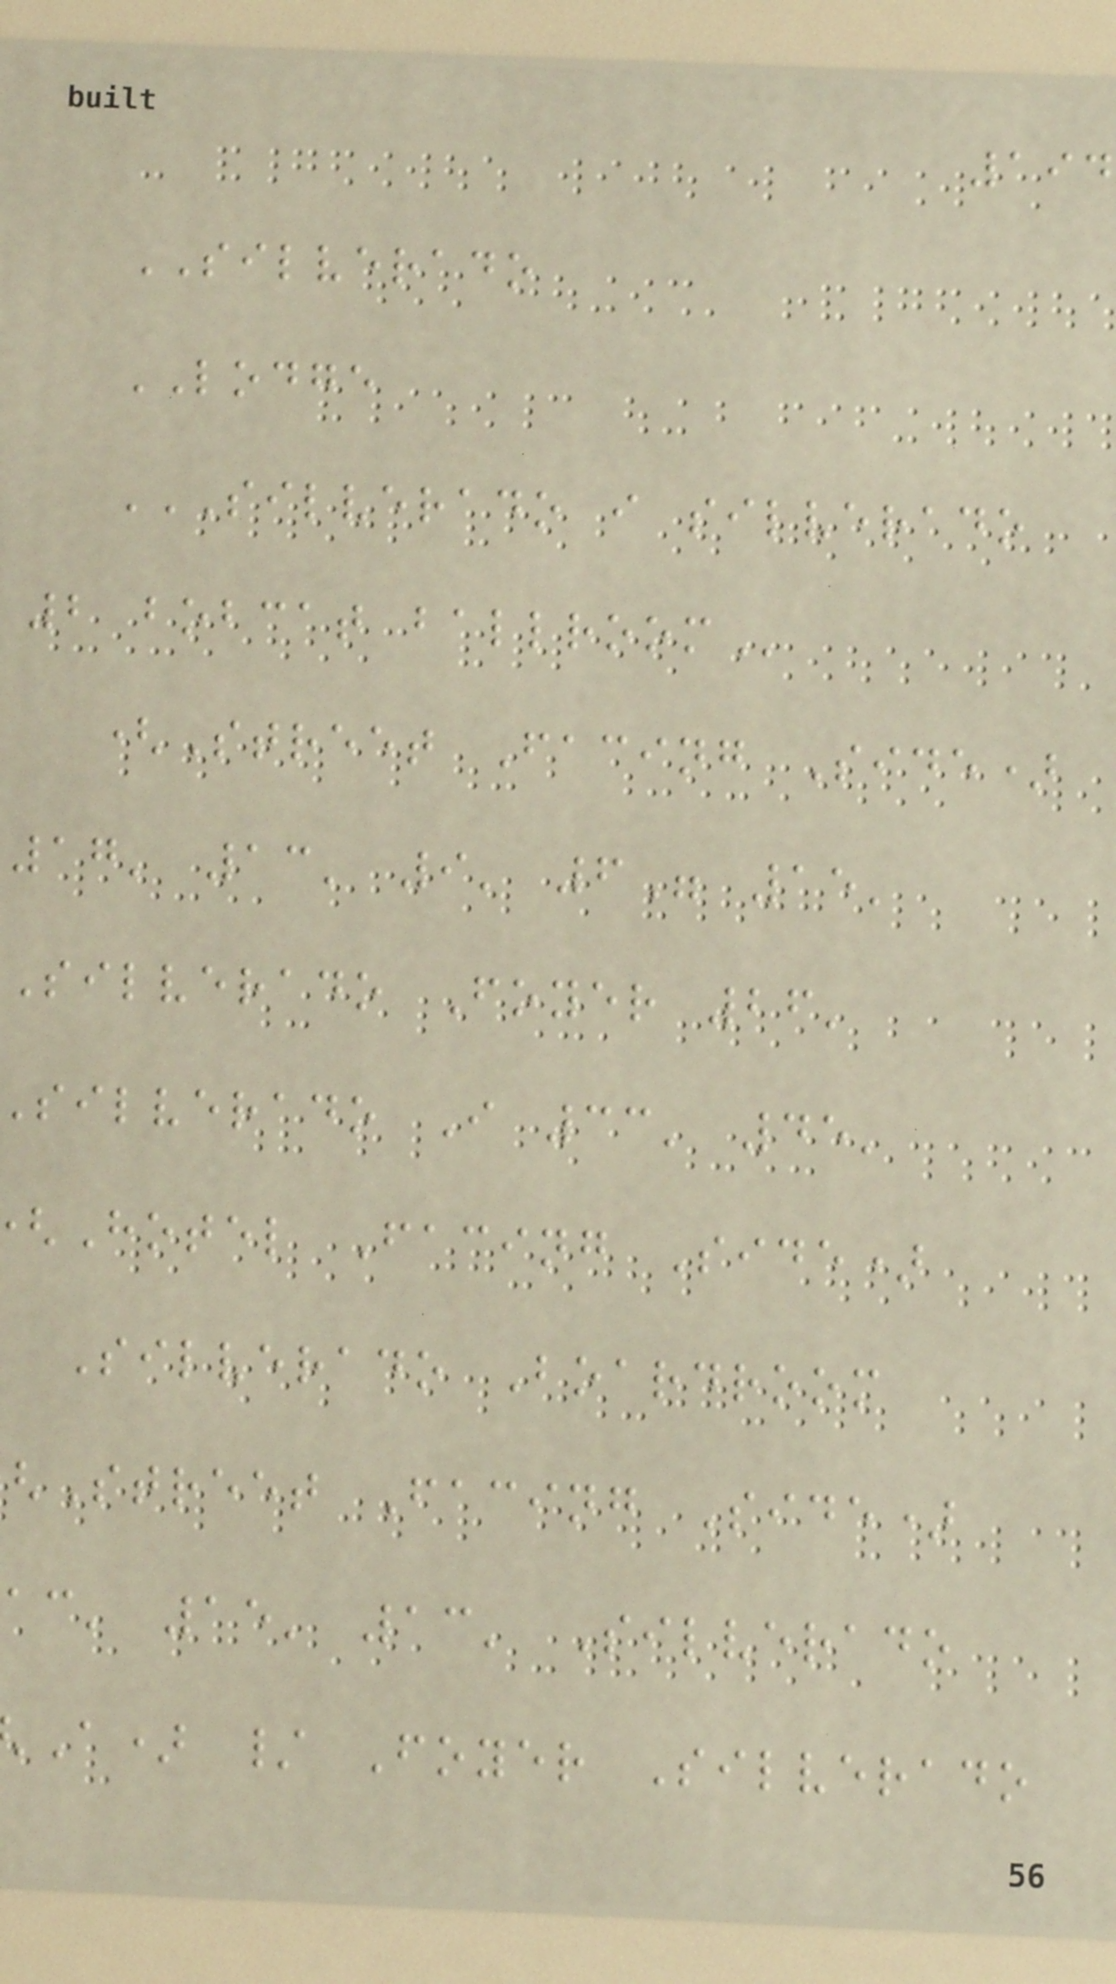194
SILVERADO
LODGE
SILVERADO I SILVERADO
2 bobcat
(Street Facing Side)
17' 13' 9' 6" 15'
Silverado Foyer 26'
silverado I 33' 45'
Hotel Facing Side)
Silverado Boardroom
Street Facing Side)
ac' 15' 13' Silverado
A) / Foyer Silverado
